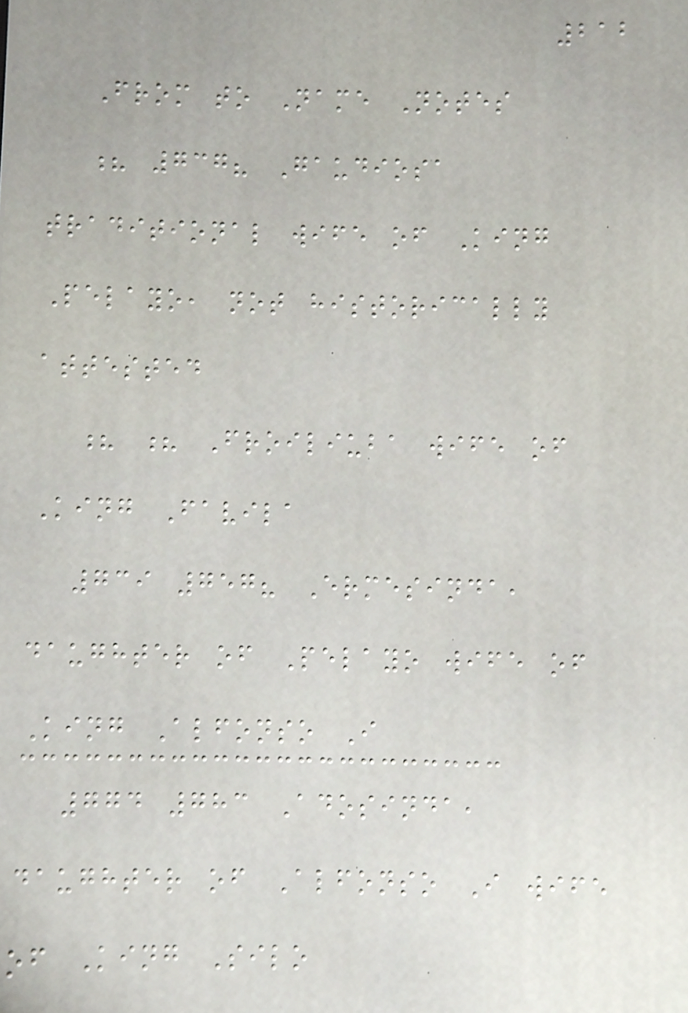212
From to Name Notes
? 737? Gaudiosa
traditional wife of King
Pelayo, not historically
attested
? ? Froiliuba wife of
King Favila
739 757? Ermesinda,
daughter of Pelayo wife of
King Alfonso I
774 783 Adosinda,
daughter of Alfonso I wife
of King Silo
